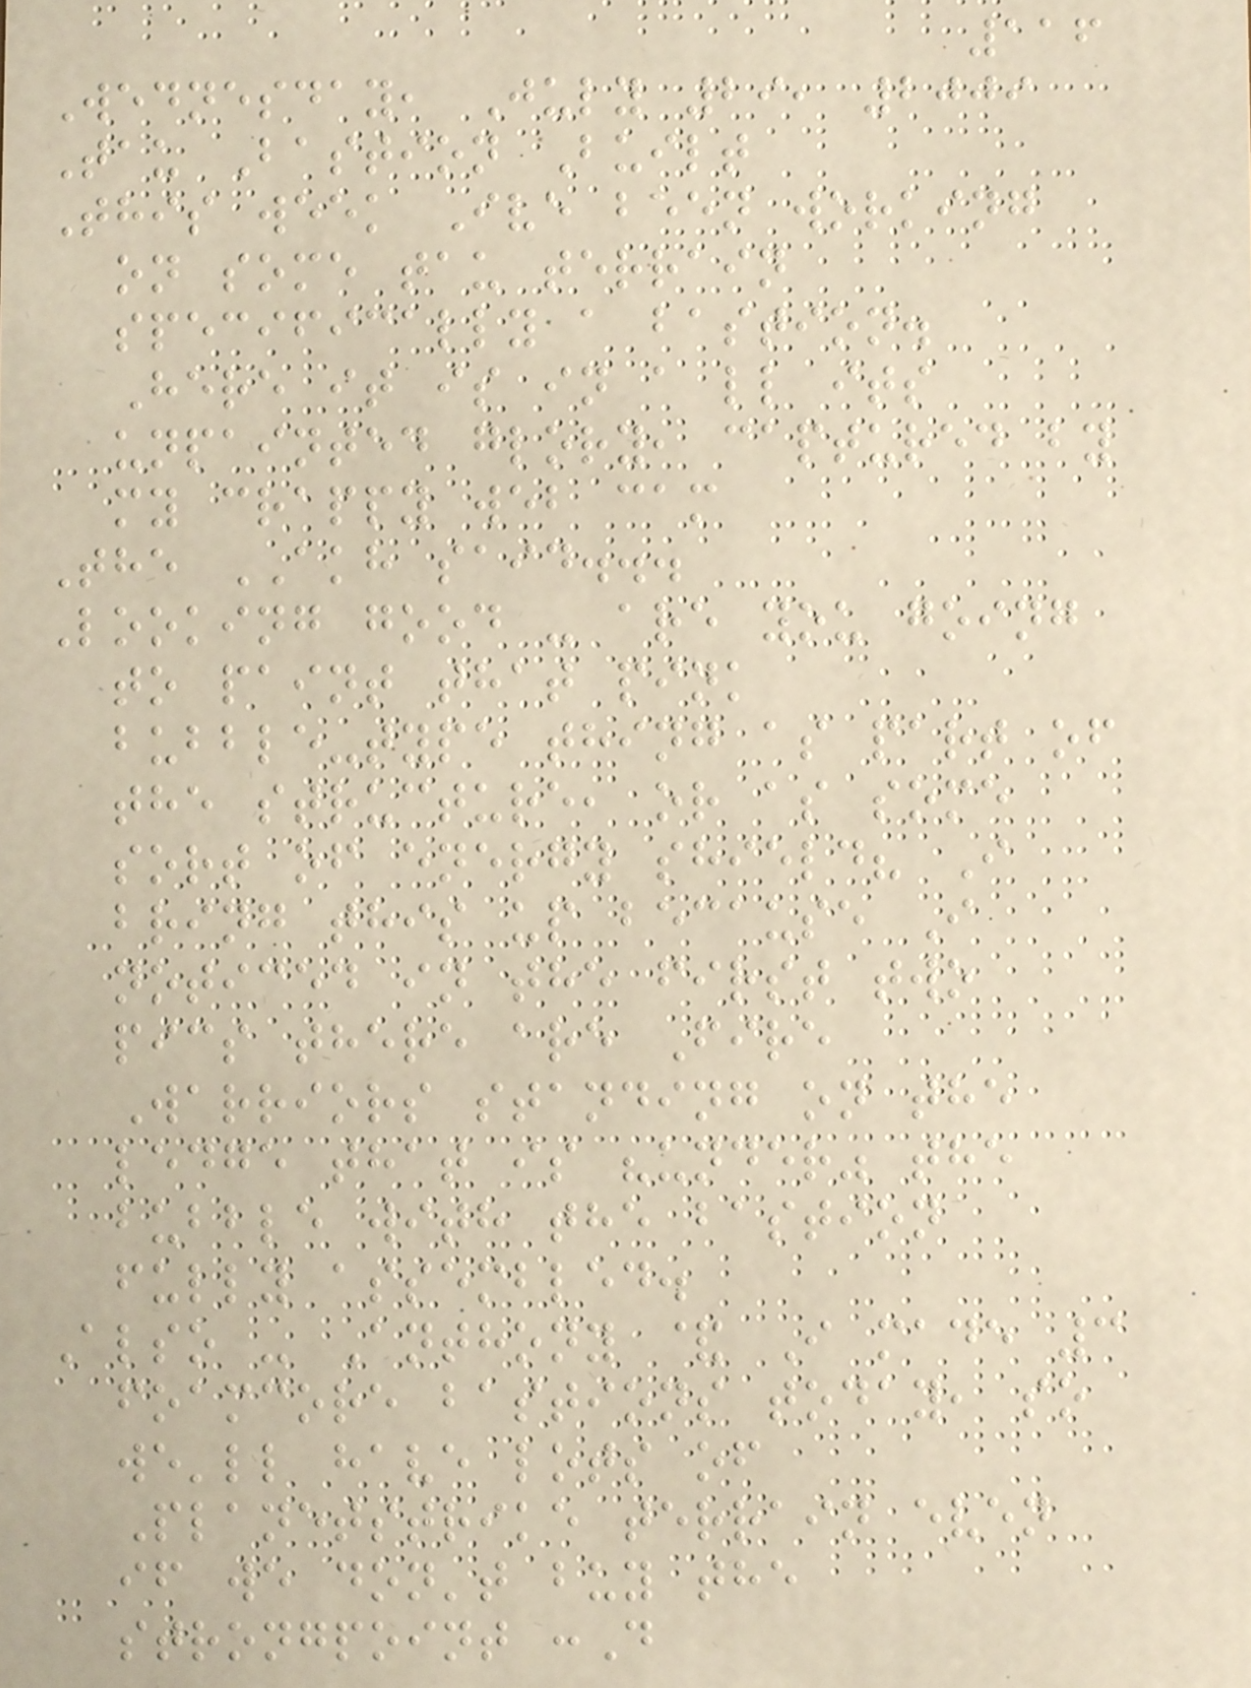116
Wednesday, July 29, 2009
Tau Bastion Built
This week Ive been working
on some tau terrain
specifically a bastion.
Here it is in a ll its
unpainted glory, captured by
my crappy web cam
The AKH said...
Looking good - are you going
to paint that pink
bubble-type thing as part of
the structure, or as some
sort of energy shield? I
bring this up because I
noticed in the first two
pics there are Fire
Warriors standing on the
ledge that is "under" the
bubble with the bastion
fully assembled.
Also - Anthony & I made 3
foamcore bastions today, so
we'll have lots of
Planetstrike terrain even
if we don't buy the
strongpoint :D
